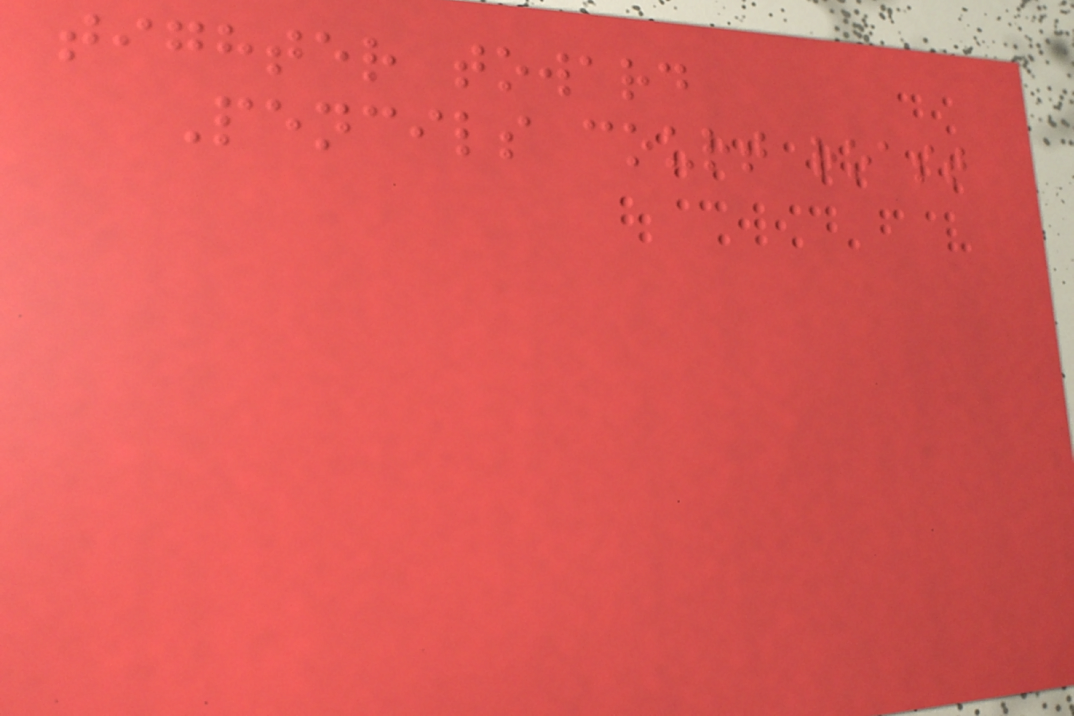tighter toward
Pencils court roast
